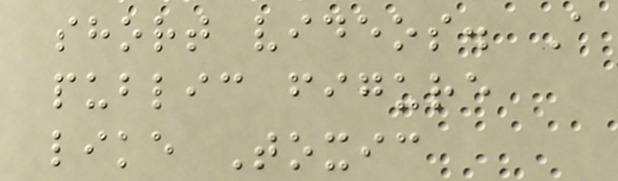short videos. A
public figure
like Toxic
